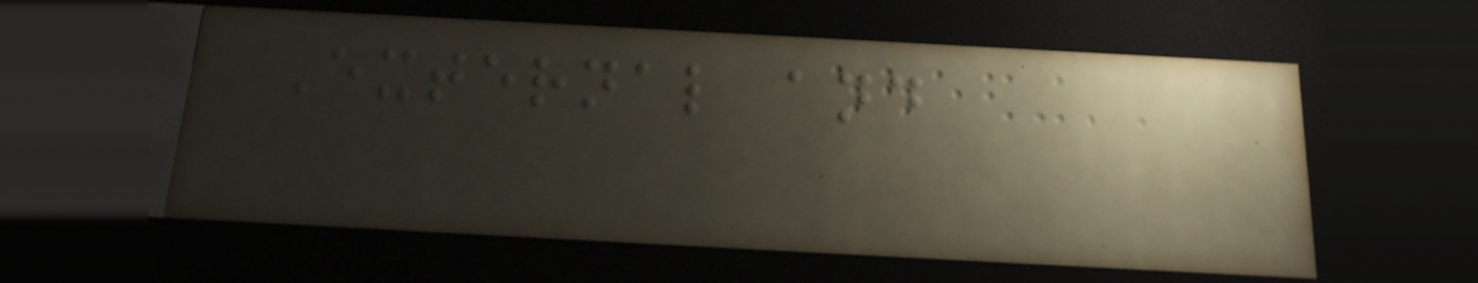External and
